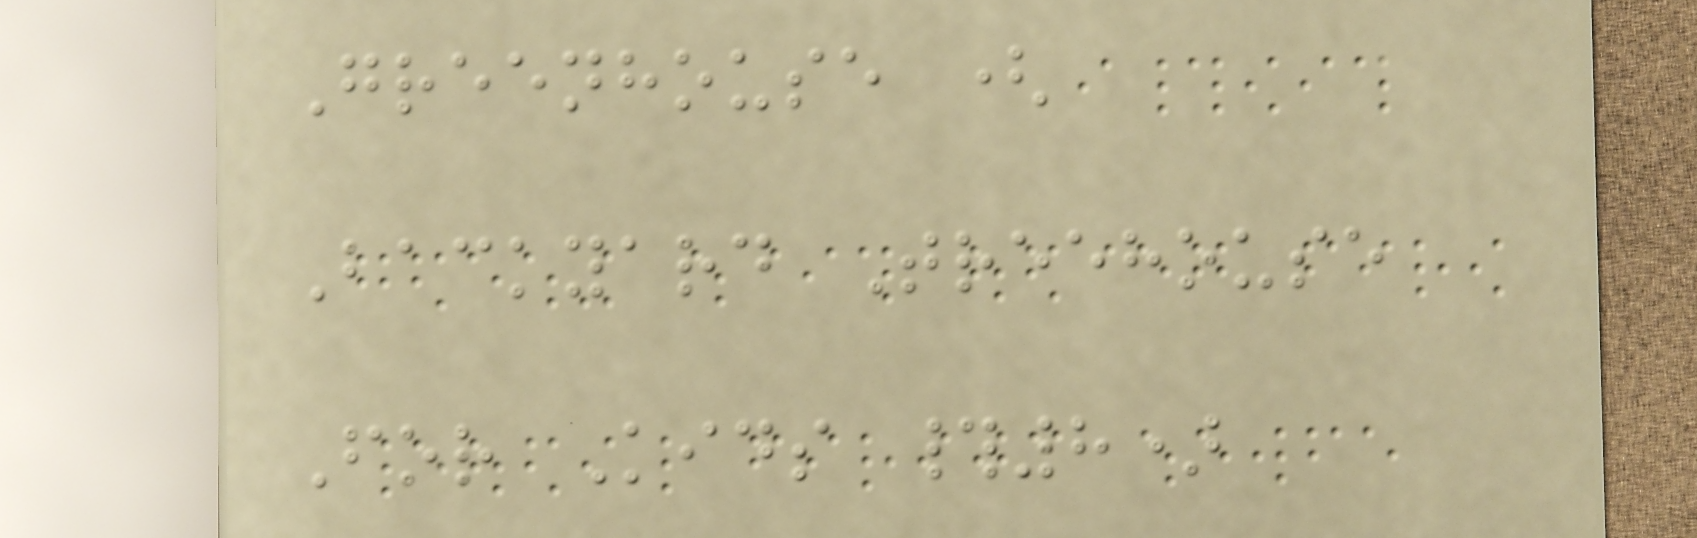Greenhouse (
Backyard Treehouse
For Kids #8)
